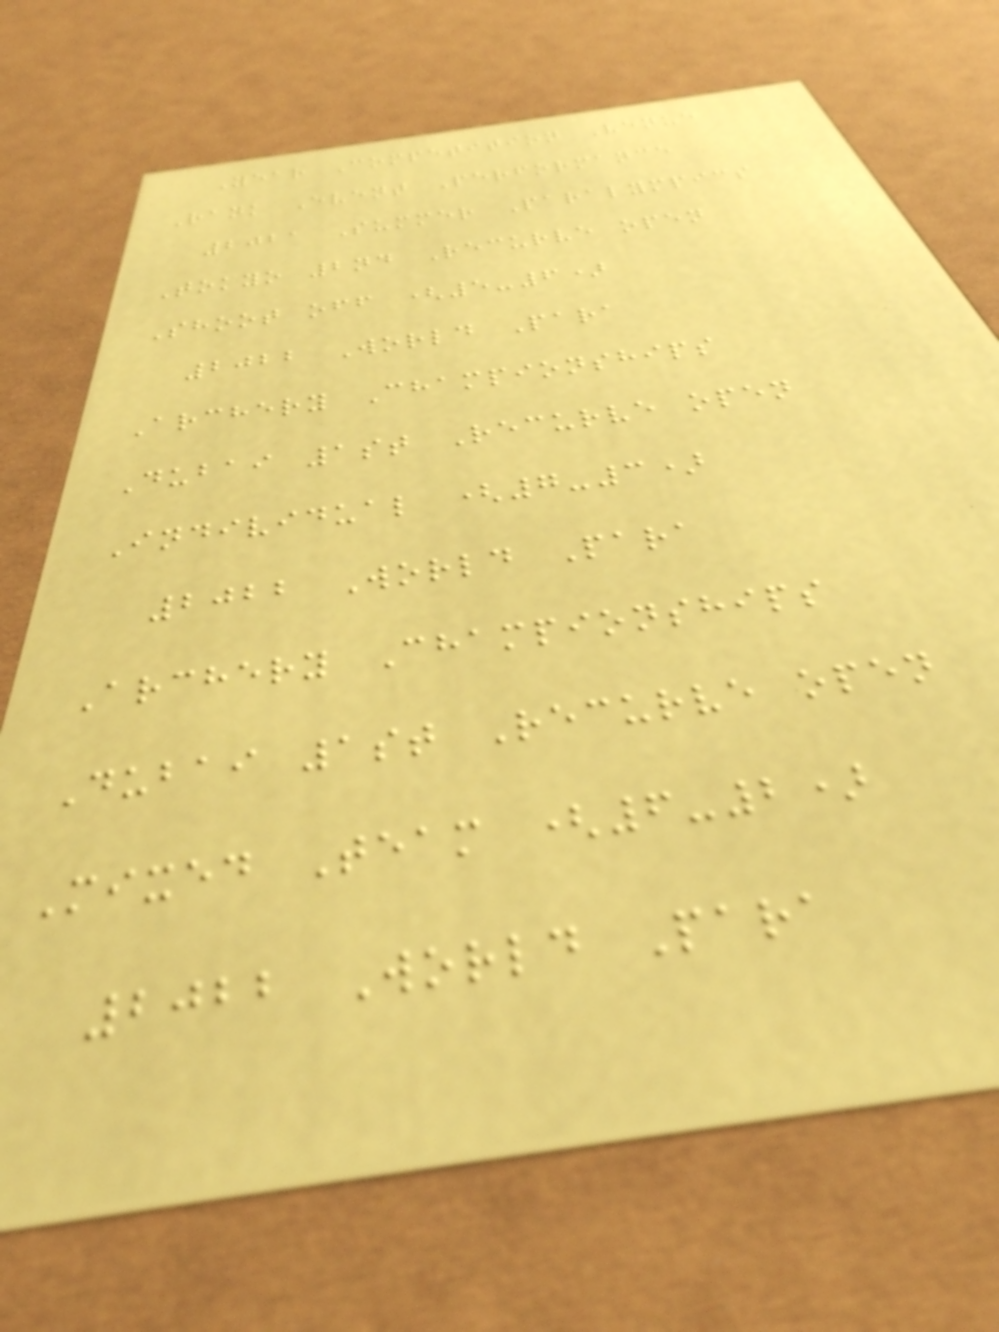Year Competition Venue
Rank Event Performance
2021 Summer Paralympics
Tokyo 2nd Recurve open
Shoot off (5-6)
2022 World Para
Archery Championships
Dubai 1st Recurve open
Individual (7-3)
2022 World Para
Archery Championships
Dubai 1st Recurve open
Mixed Team (6-2)
2022 World Para
